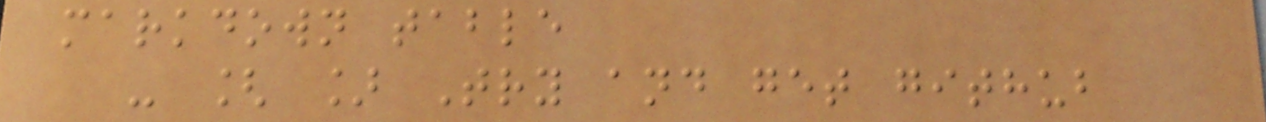markdown table
- [ ] Try and get github
